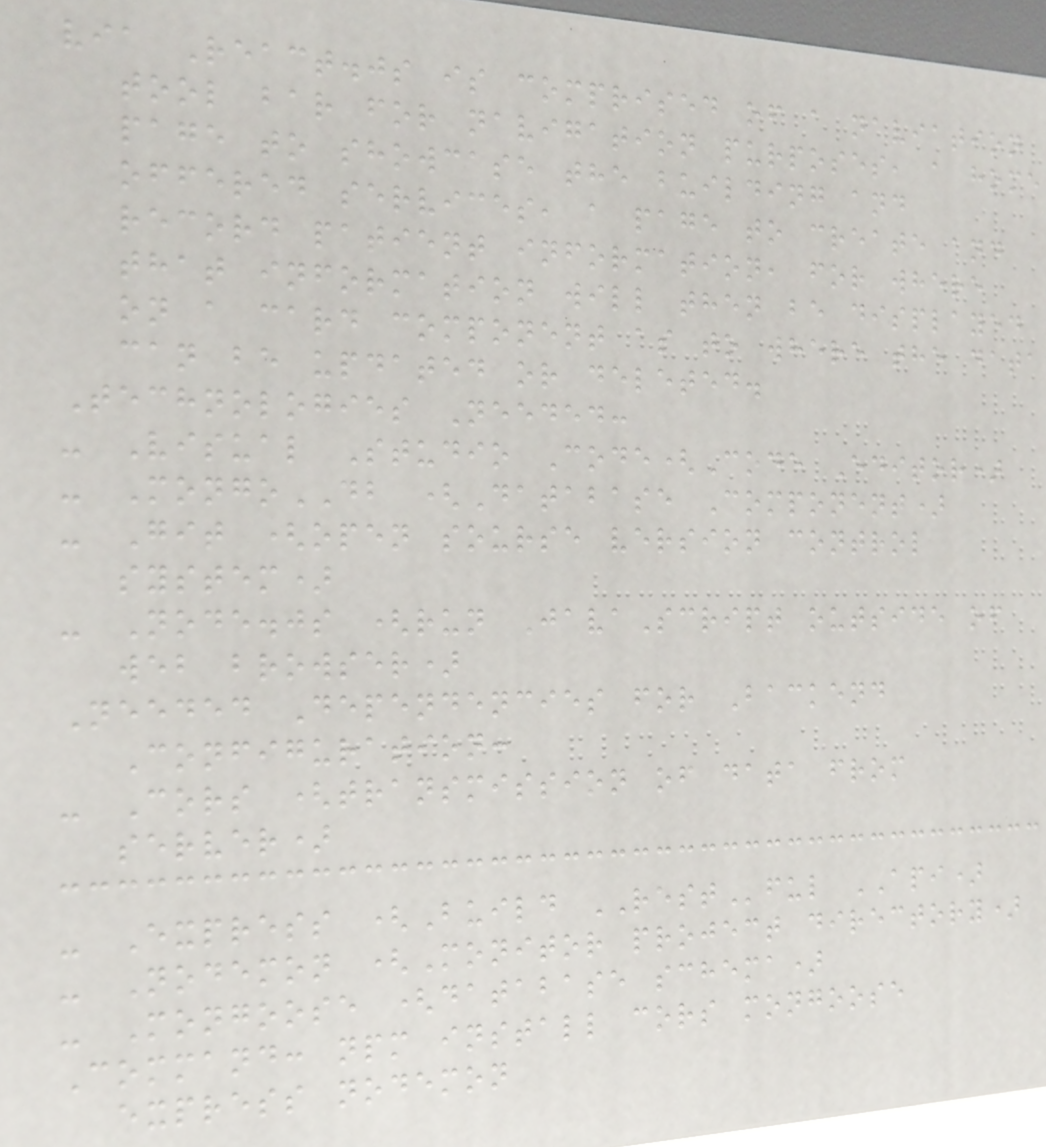via React.js is comprised of a naviation
tool bar for navigation purposes, a home
page to showcase the building and
offered services, a page to create and
record patient information, for where
that information will then be displayed
on a card component as to where the data
can be updated or deleted.
Technologies Needed:
- Visual Studio Code(Code Editor)
- MongoDB (Database Component)
- Git (open sourse version control
system)
- Node.js (run JavaScript outside of
web browser)
Needed Dependencies for Backend
Configuration:
- Cors (transmission of data from
server)
- Express (Build RESTful API)
- Nodemon (Monitor project directory)
- Mongoose (database schema)
Command: npm install cors mongoose
express nodemon
